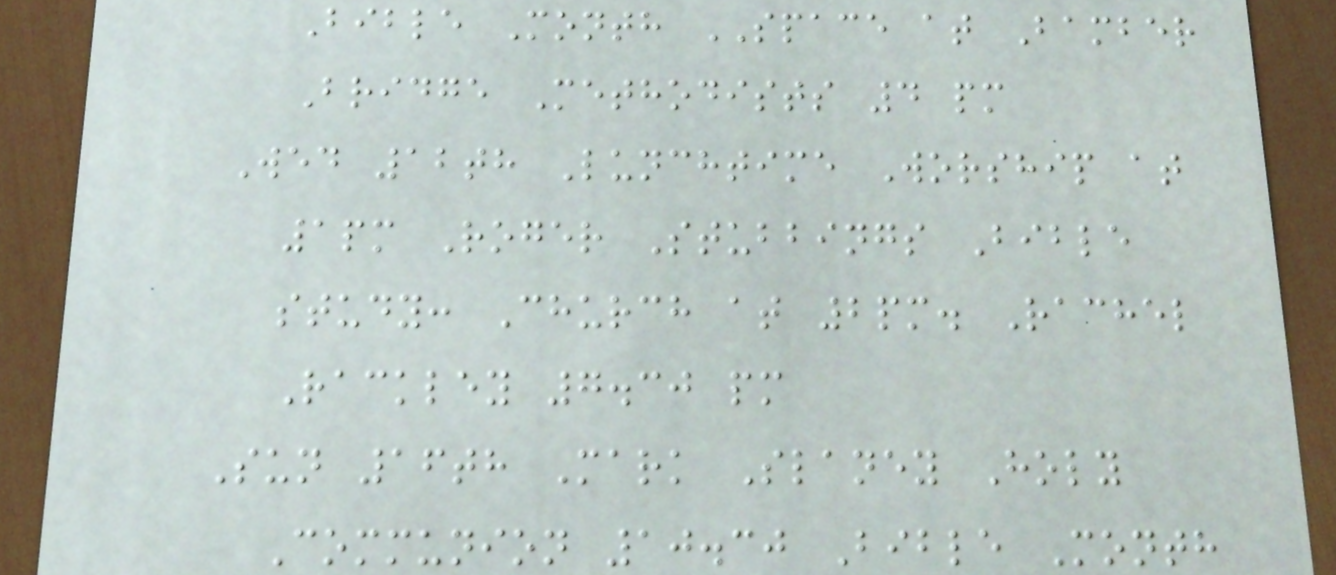Bible Month SPACE at Bamber
Bridge Methodists 4 pm
Wed 12th Lunchtime Worship at
1pm Roger Stubbings Bible
study: Church at 2pm. Rachel
Rackley 7.30 pm
Sun 16th Mark Slaney Holy
Communion 10.30 Bible Month
